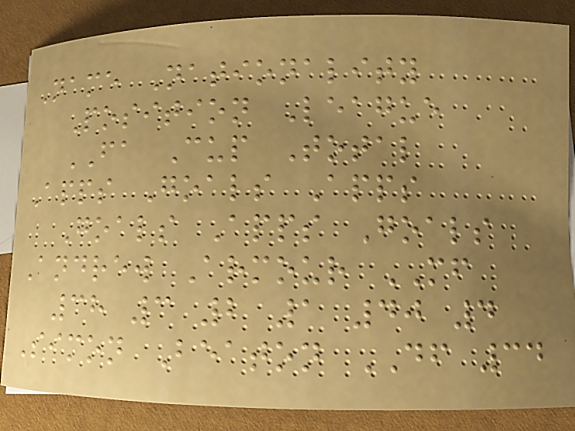Name Nationality
Position League
FA Cup Total
Apps Goals Apps
Goals Apps Goals
Andrew Armour MF
38 3 2 1 40 4
Simon Beaton DF 34
